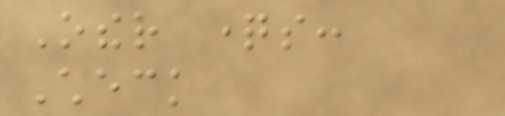Other questions:
Check
